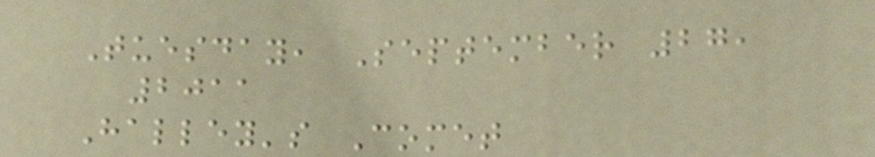Tuesday, September 27,
2011
Halley's Comet
